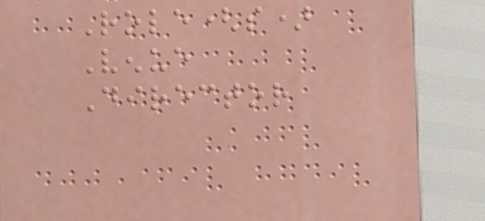Role(s)
Venue
Director
